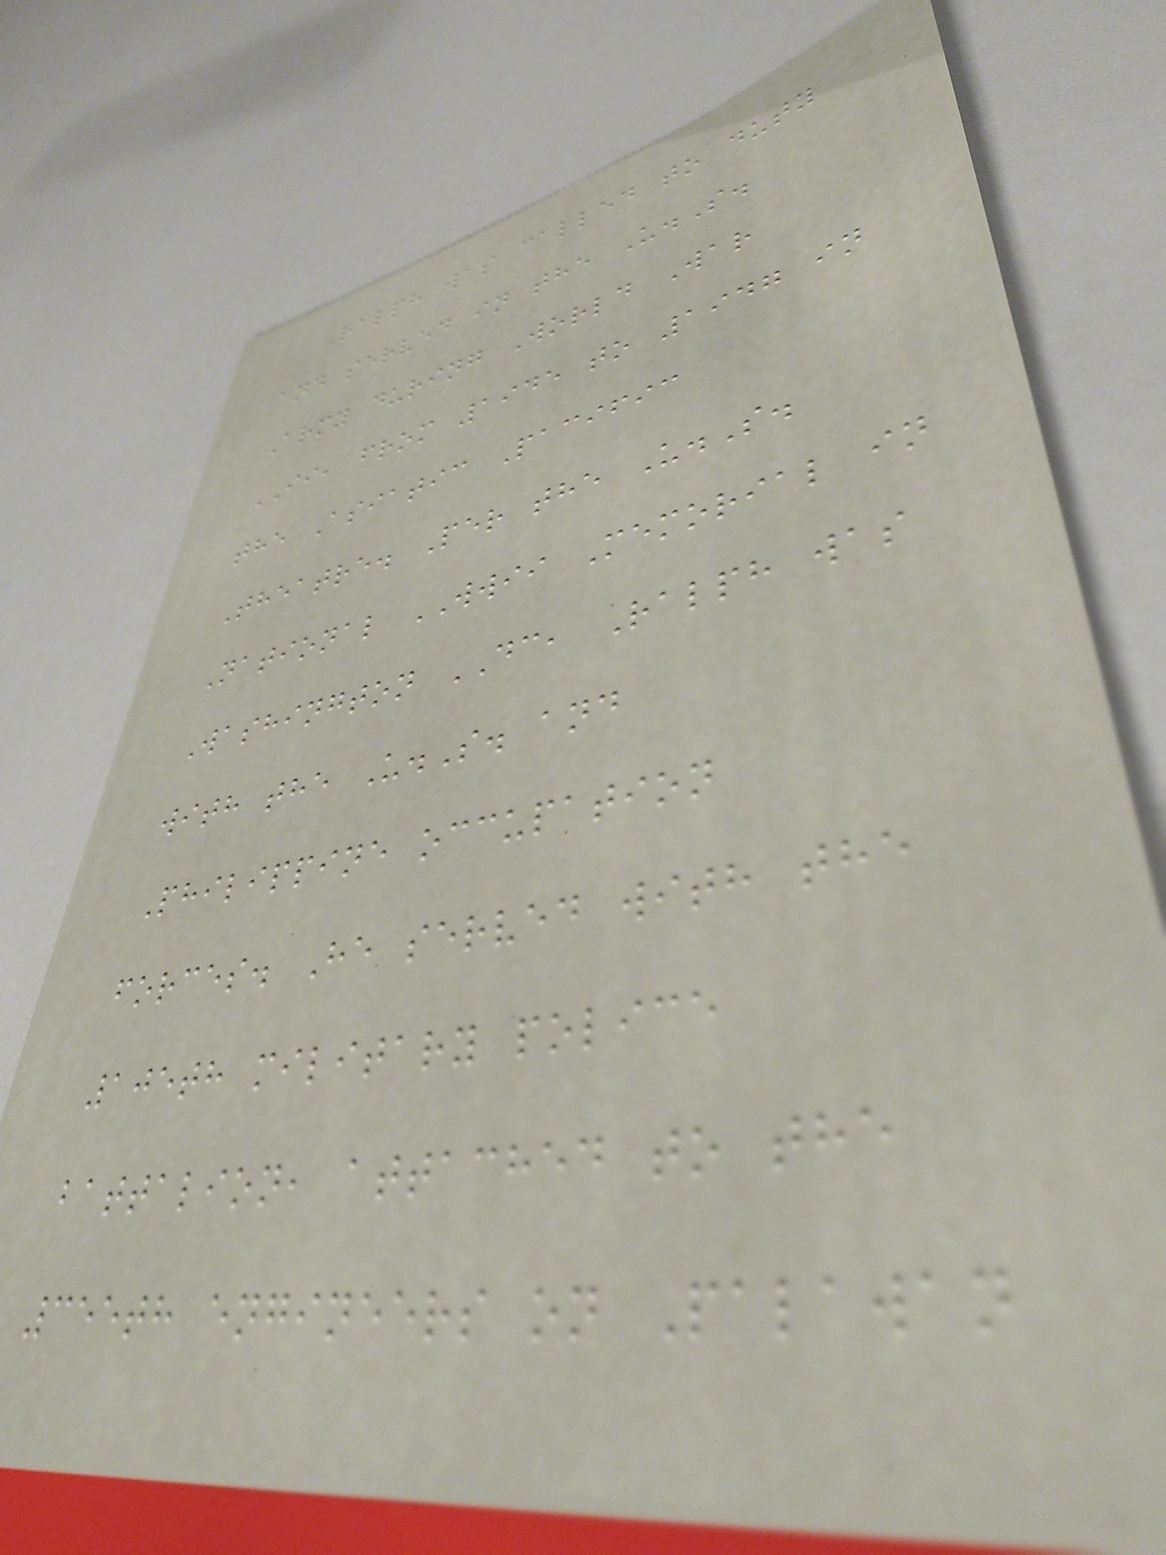Ralph was called to duty
and served in the U.S.
Army during World War
II, from 1945 to 1947 in
the Asiatic Pacific
Theatre. Per the U.S.
National WWII Memorial in
Washington DC, Ralph was
with the U.S. and
Philippine occupation
forces. He served with the
105th military police
battalion, attached to the
355th engineers on Palawan
